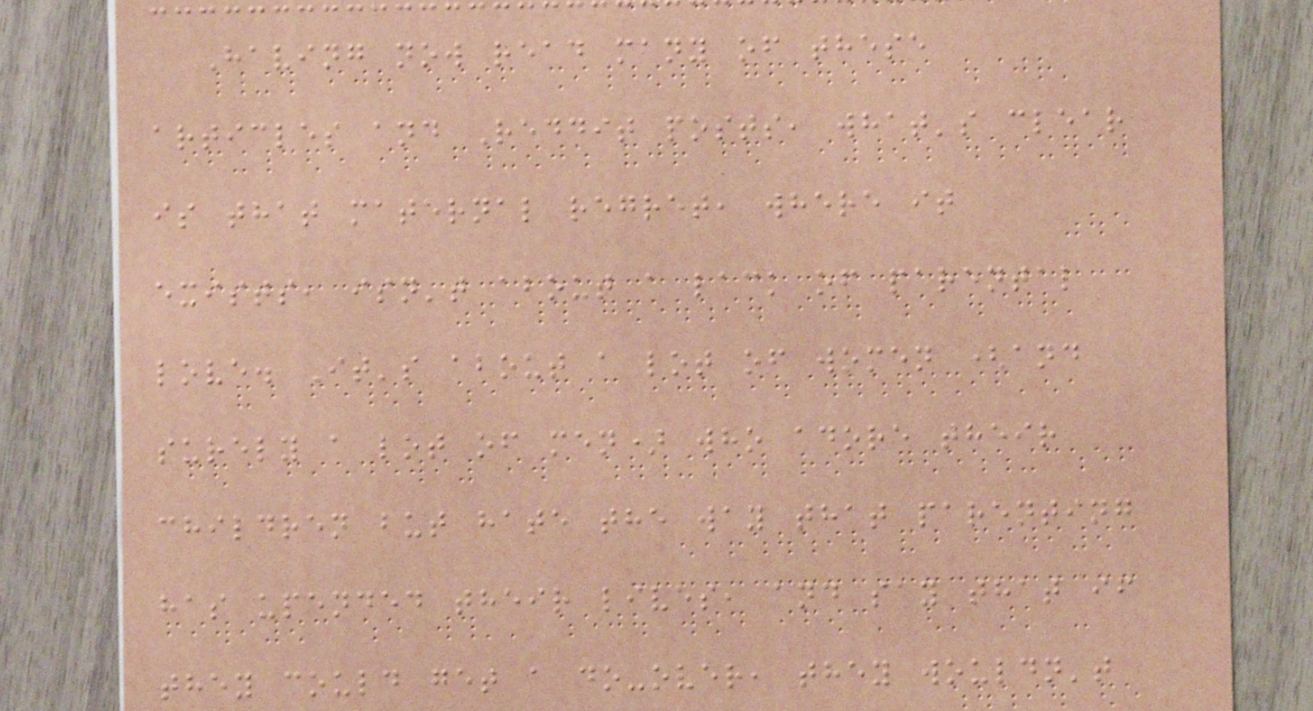Having now read many of these
articles and Reddit posts, what's clear
is that maternal regret, where it
exists, isn't about a lack of parental
love. It's about a lot of women (and
surely a lot of men) who adore their
children but hate the way that parenting
has upended their lives, and say that if
they could get a do-over, they wouldn't
